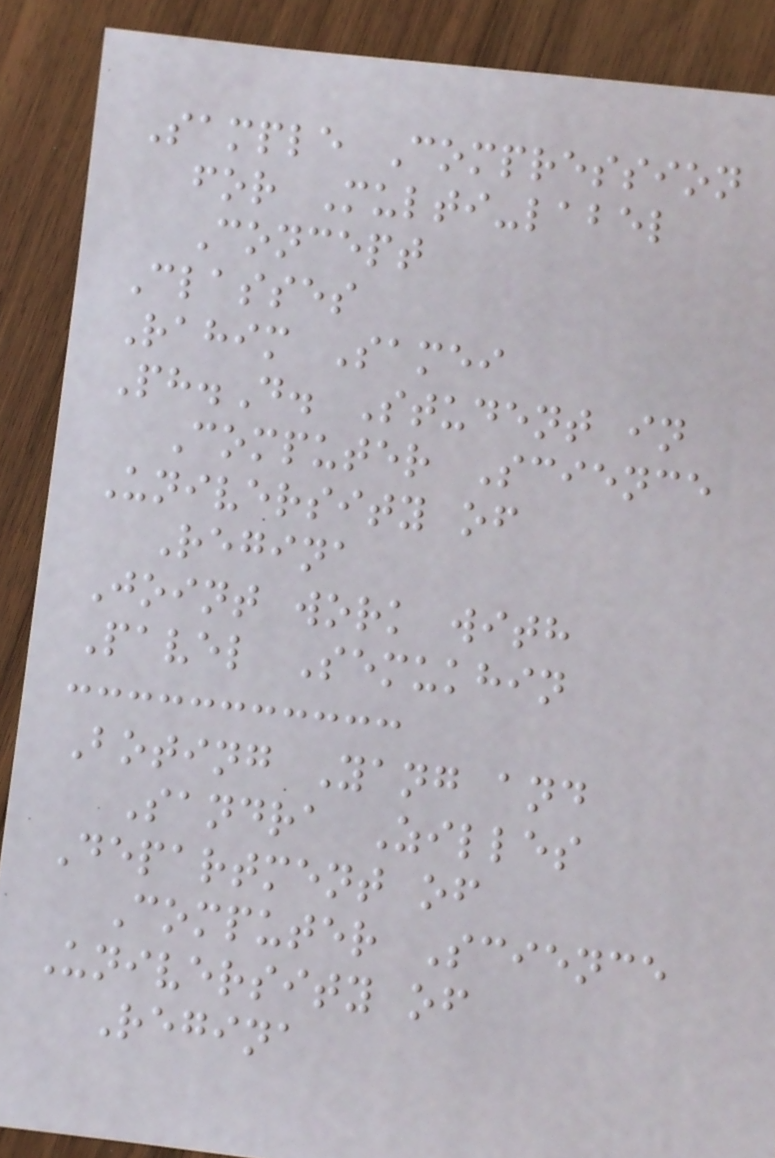Sample Compression
for Multi-label
Concept
Classes
Rahim Samei
Ph.D. Student in
Computer Science
University of
Regina
Joint work with
Pavel Semukhin
Boting Yang and
Sandra Zilles
Department of
Computer Science
University of
Regina
